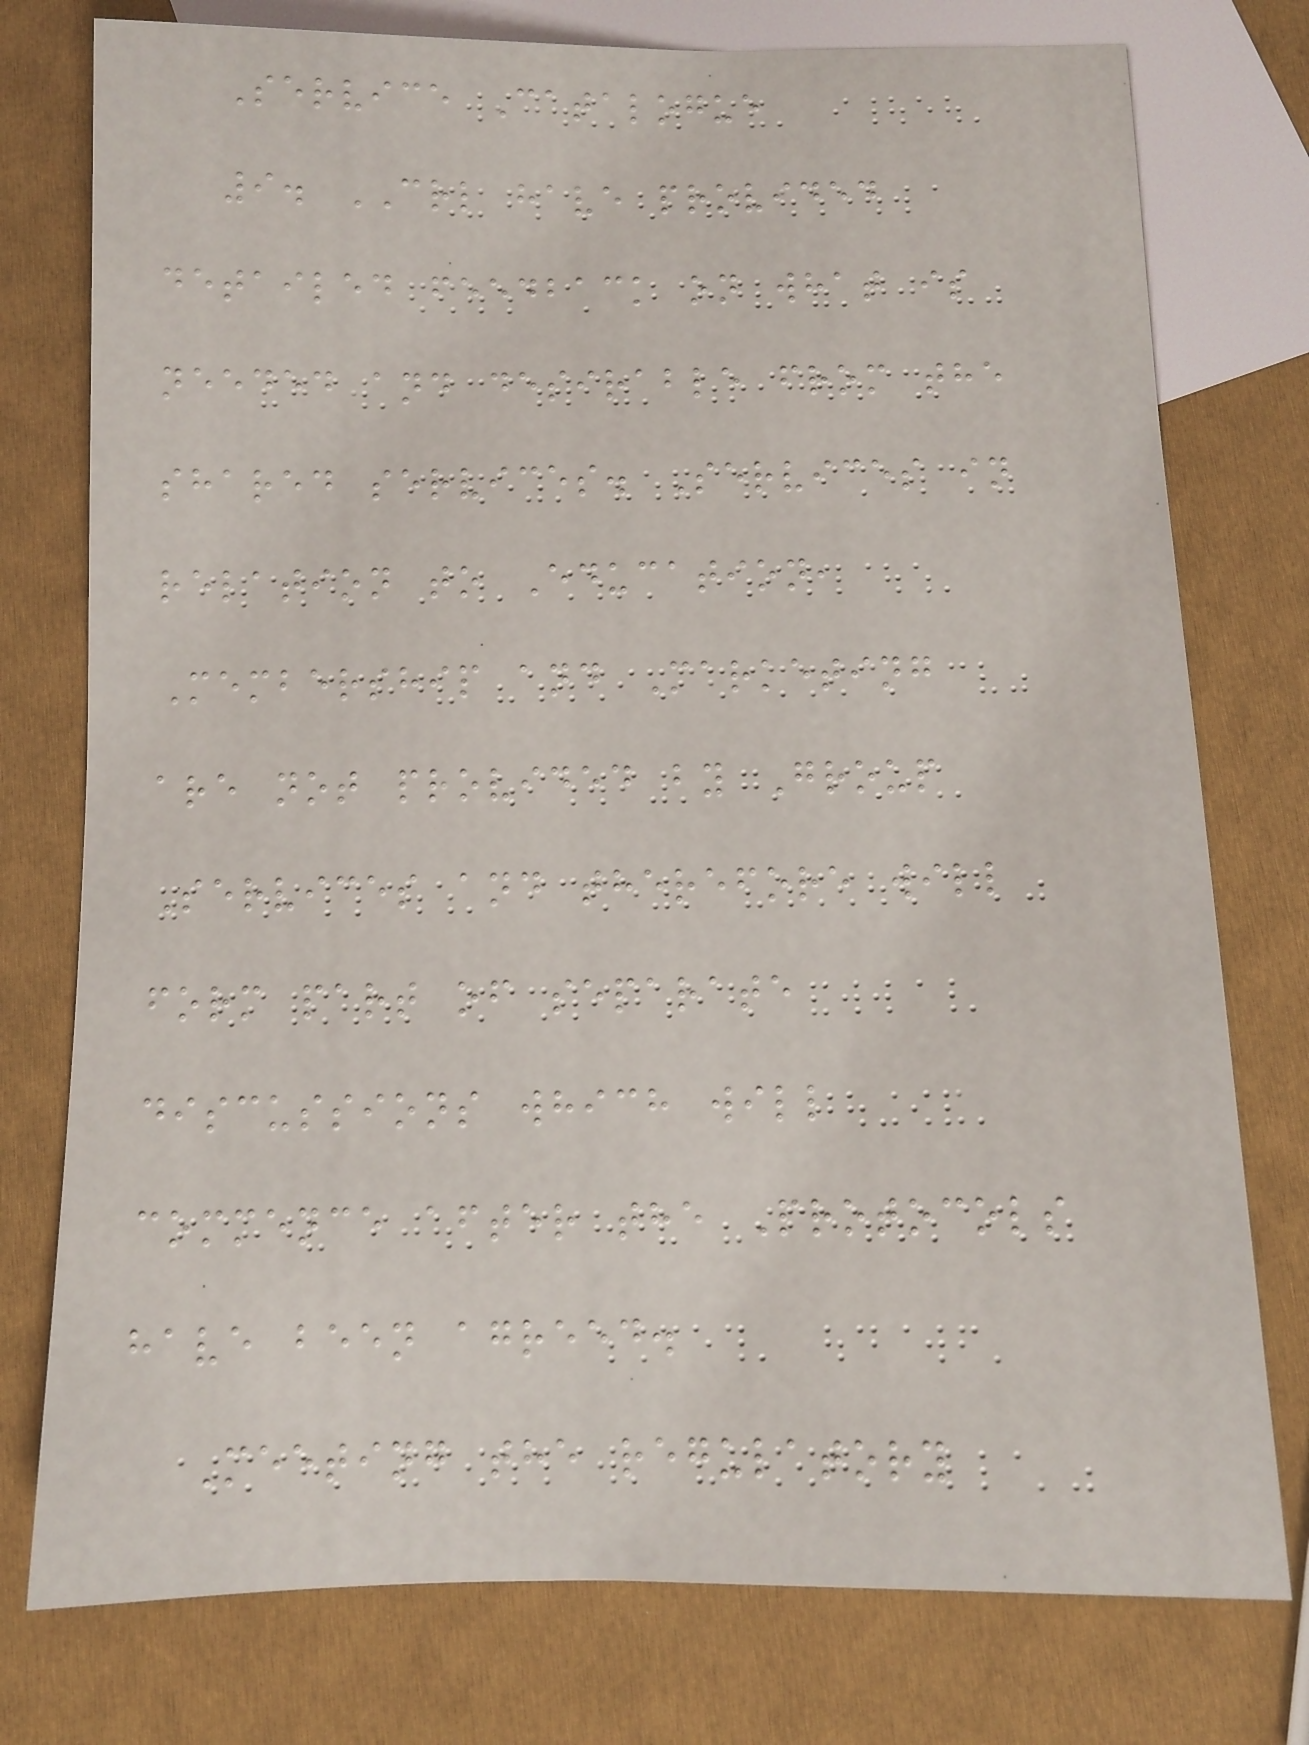Service Catalogue
9. CRL have provided
detailed feedback on what is
needed and desirable from the
shared services. Services in
relation to Education,
Membership and Marketing
are not provided by Group
Services and therefore will
form part of separate
discussions which will
commence after the Protocols
have been agreed.
Meeting the regulatory
